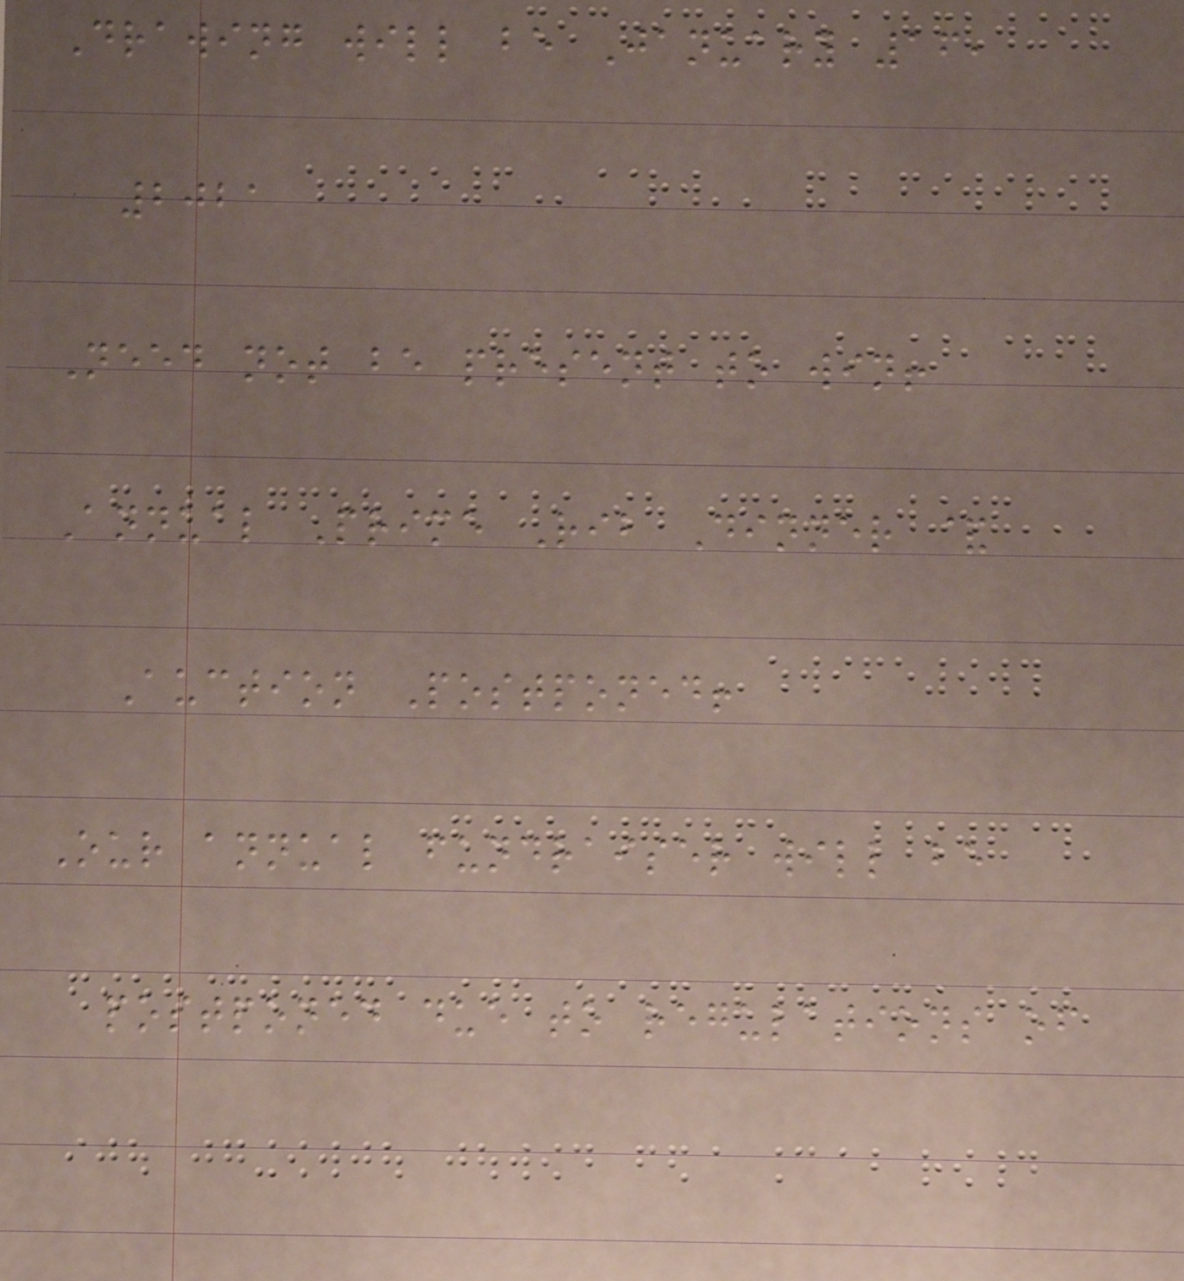Drawing will be January 16,
2021
Need not be present to win!
Annual Prime Rib Dinner &
Auction Postponed!
Our annual fundraiser will be
postponed due to regulations of
